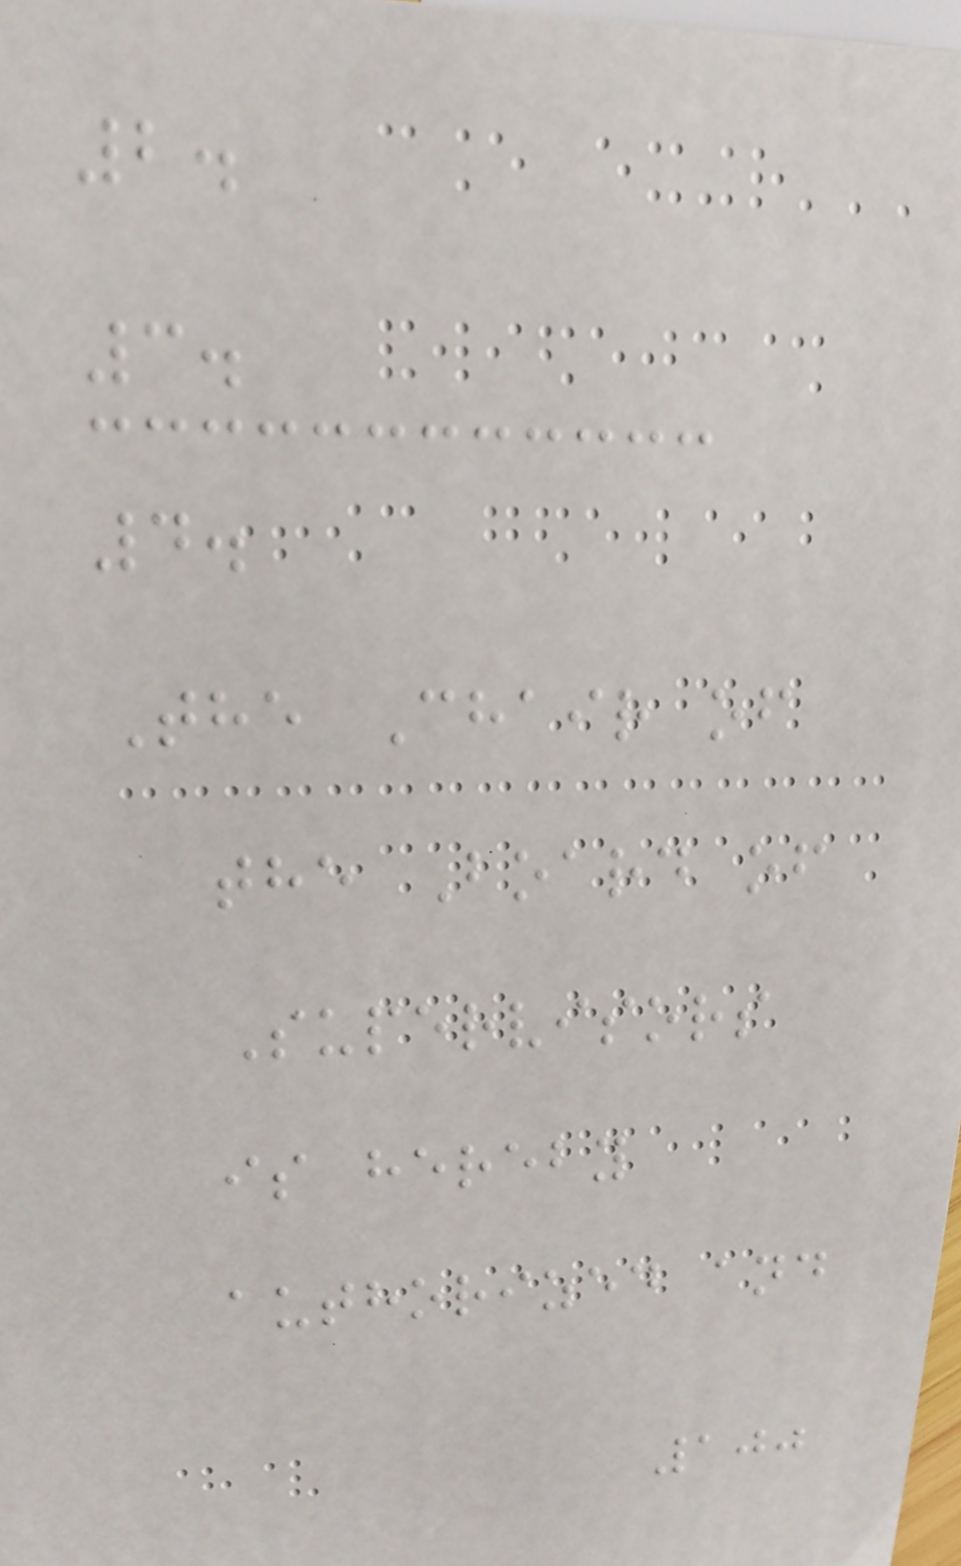2.
3.
4.
The Chair of
the Board of
Supervisors
is hereby
authorized and
100
